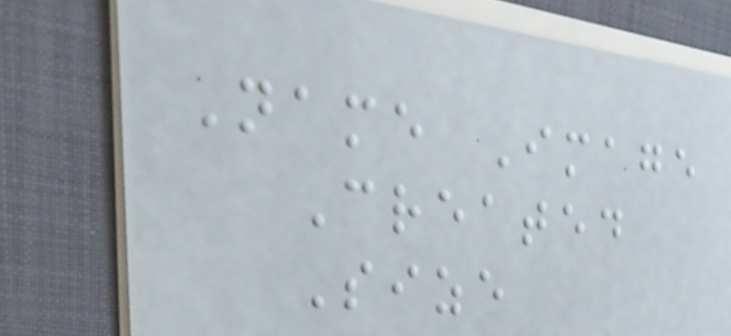Name Image
Created
Size
